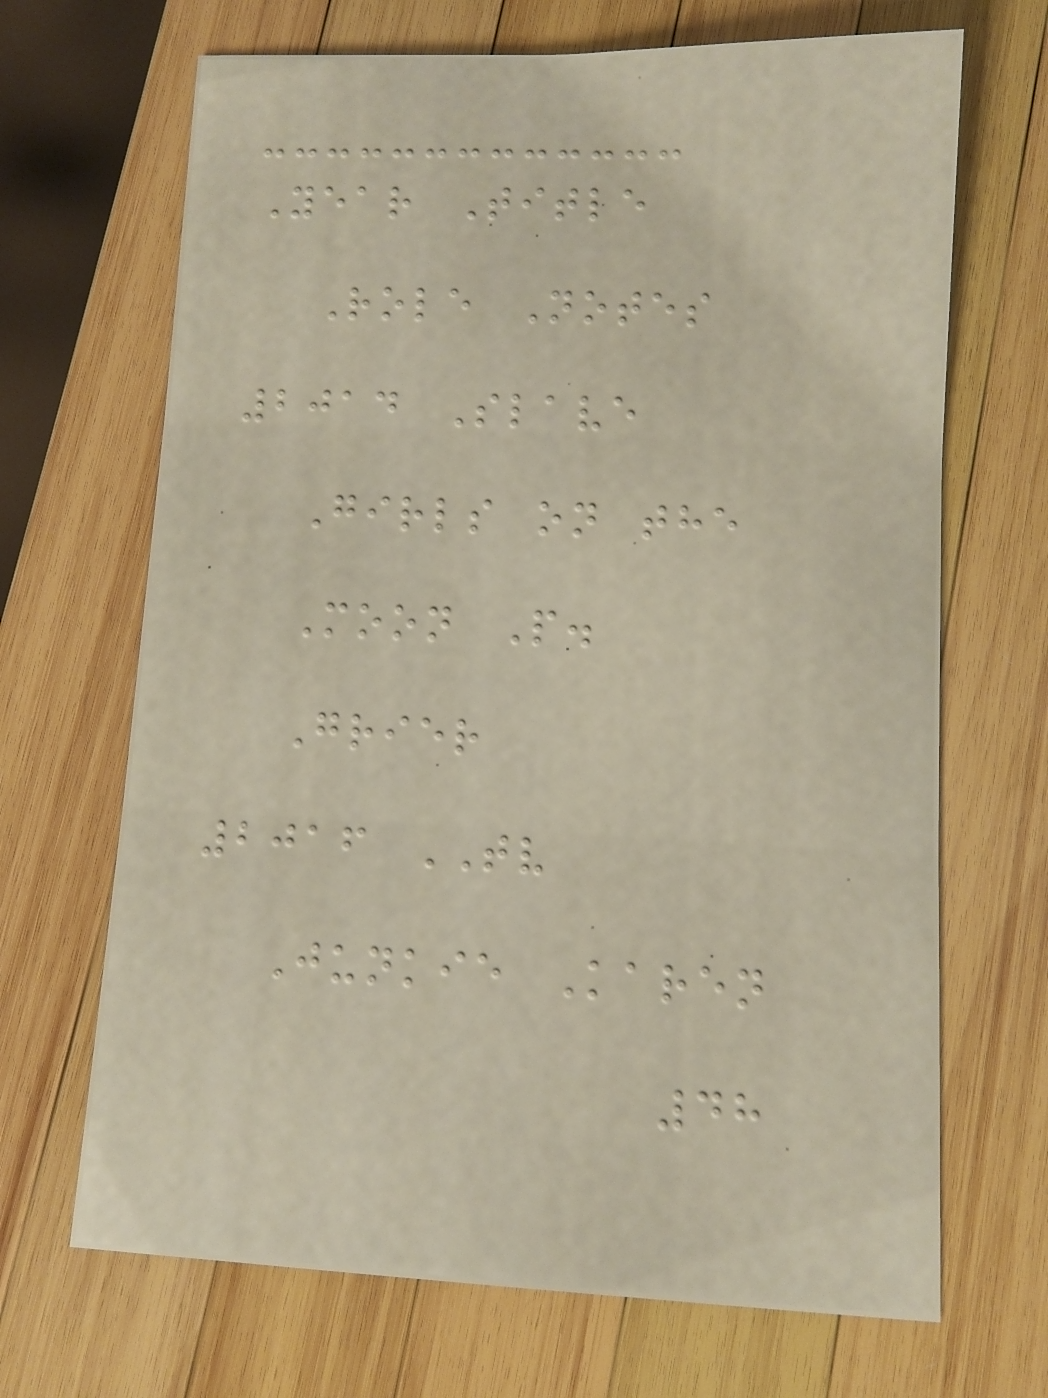Year Title
Role Notes
2014 Slave
Girls on the
Moon P.
Grier
2016 TV
Junkie Karen
48
